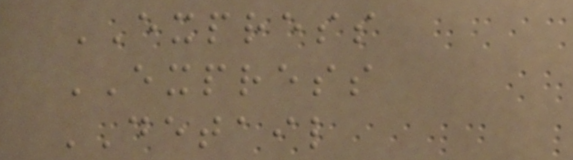EXPRESS
EXPRESS
DETAIL
